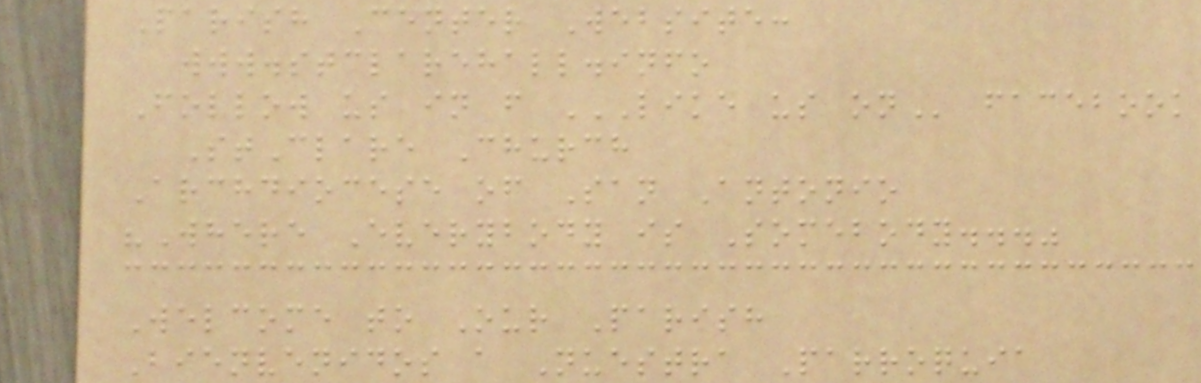Parish Center Website:
www.stclarehall.info
Follow us in f LIKE US ON facebook
StClare Church
Archdiocese of San Antonio
"Where Everybody is Somebody..."
Welcome to Our Parish
Bienvenidos a Nuestra Parroquia
